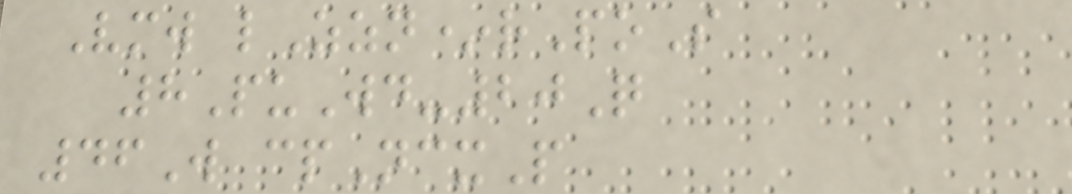Vmw lZzn*rPoS
8PuWd-20Q
46W cpNcxP
